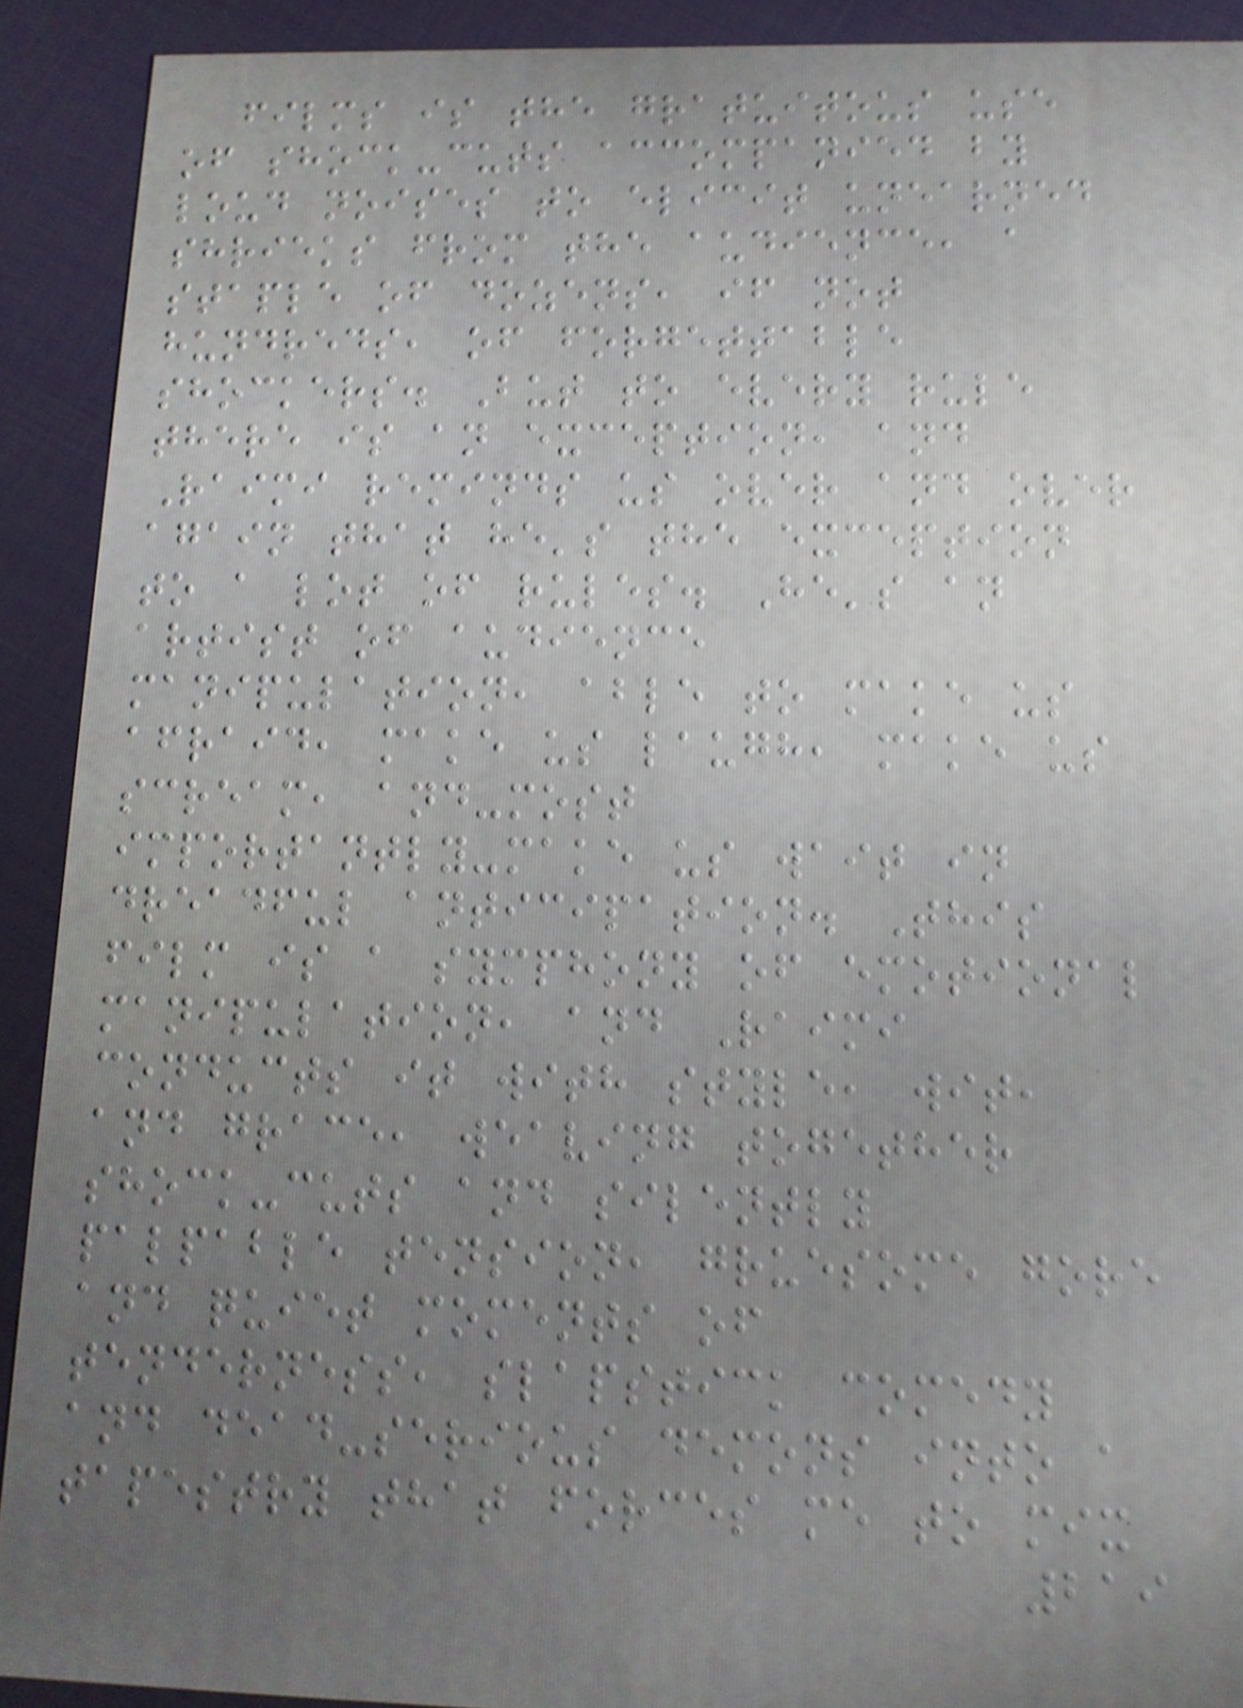films is the gratuitous use
of shock-cuts accompanied by
loud noises to elicit unearned
shrieks from the audience, a
staple of dozens, if not
hundreds, of forgettable
shockers. But to every rule
there is an exception, and
Raimi reminds us over and over
again that he's the exception
to a lot of rules. He's an
artist of audience
manipulation, able to make us
afraid, make us laugh, make us
scream, and-most
importantly-make us wait in
dreadful anticipation. This
film is a symphony of emotional
manipulation, and Raimi
conducts it with style, wit,
and grace, weaving together
shock-cuts and silently
palpable tension, gruesome gore
and quiet moments of
tenderness, slapstick comedy
and dead-serious demons into a
tapestry that forces me to mix
219
